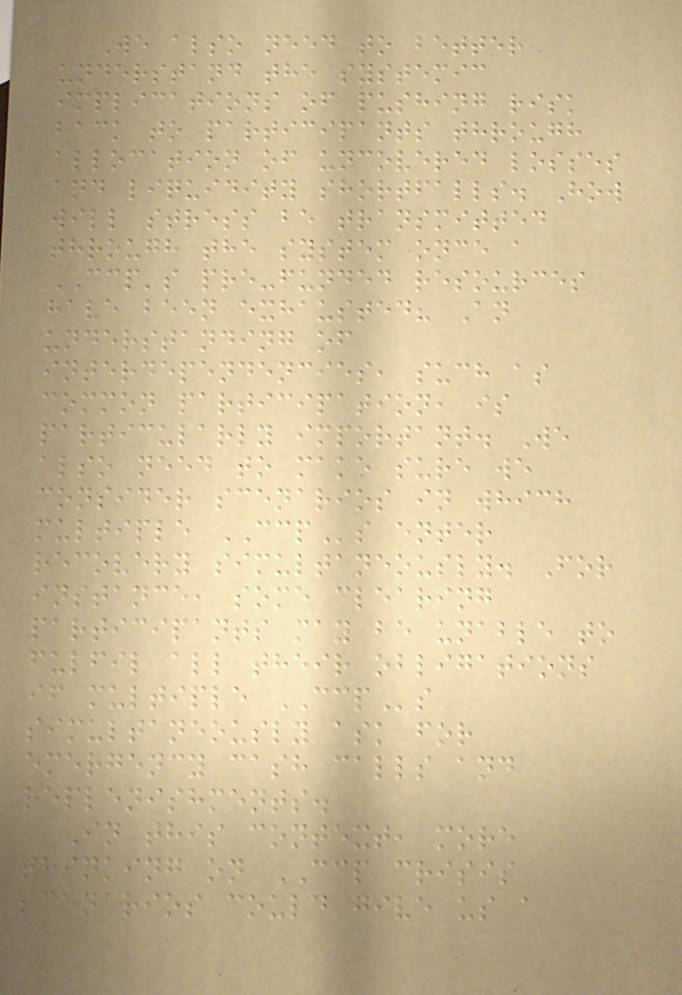We also need to better
understand the systemic
implications of pushing risk
back to participants through
allocation of uncovered losses
and liquidity shortfalls. How
will stress be transmitted
through the system once a
CCP's pre-funded resources
have been exhausted? An
understanding of
interdependencies, such as
common participation, is
particularly important. We
also need to make sure we
consider scenarios in which
multiple CCPs enter
recovery simultaneously. For
instance, some clearing
participants may be unable to
fulfil all their obligations
if multiple CCPs
simultaneously ask for
emergency cash calls and
replenishments.
In this context, more
thinking on CCP crisis
scenarios could give us a
